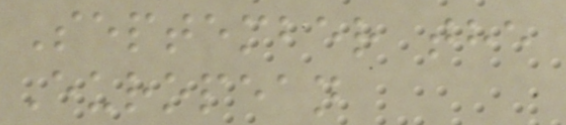September the
European
